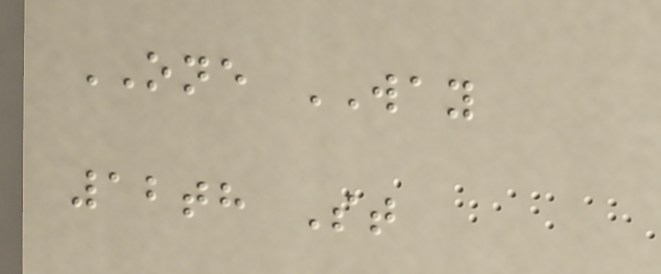ONE WAY
12th St
